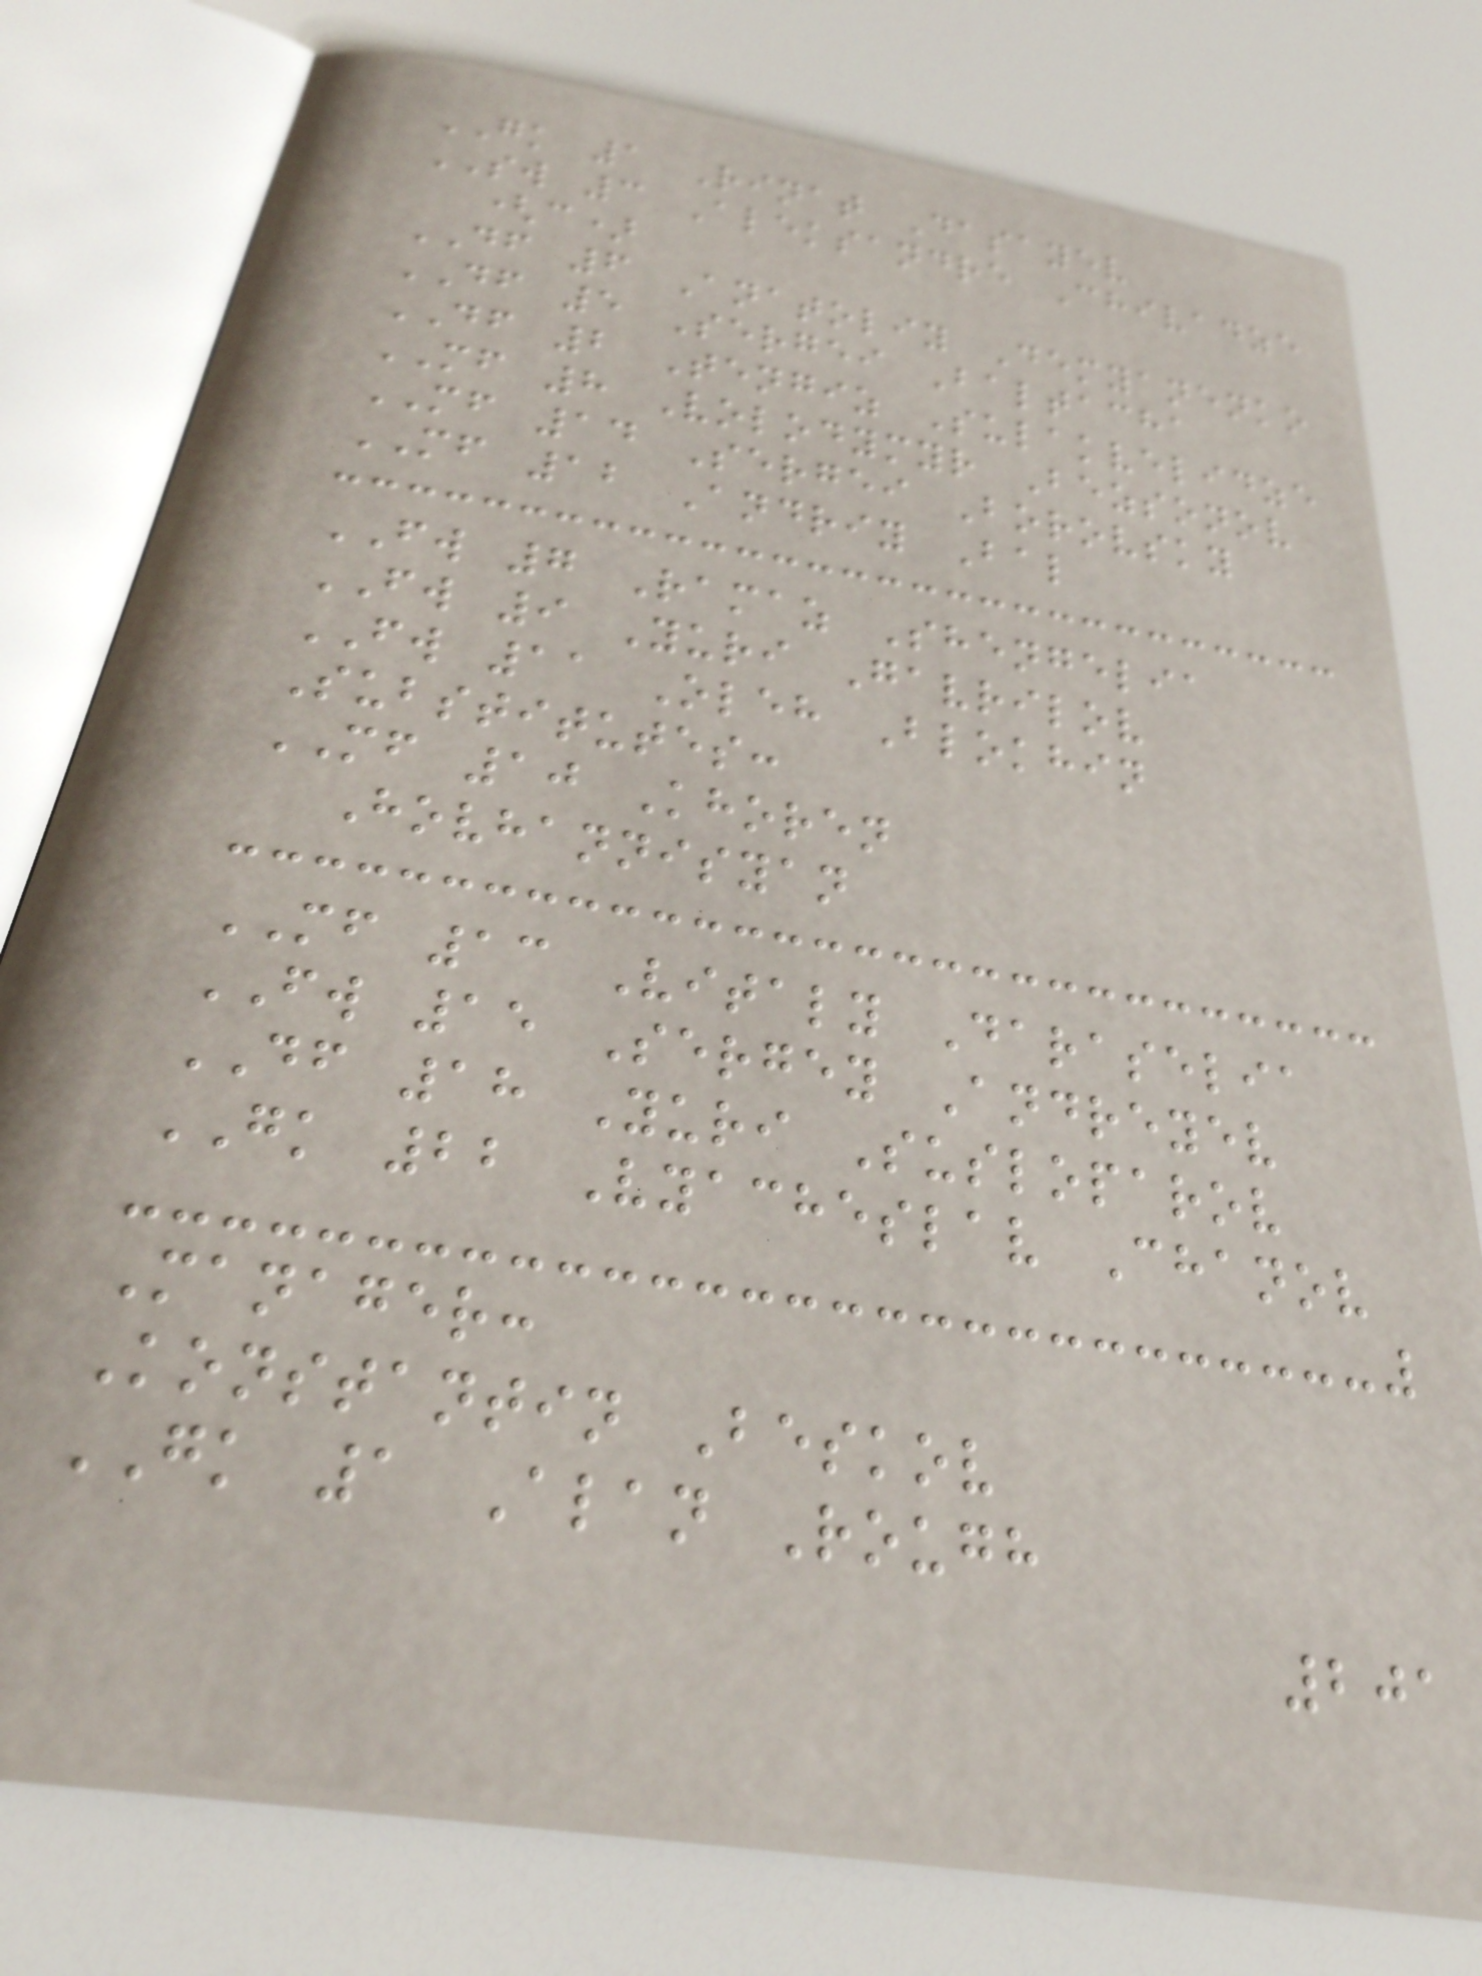GK 1 Rinat Dasayev
SW 3 Aleksandre Chivadze
(c)
DF 6 Anatoliy Demyanenko
DF 5 Sergei Baltacha
DF 2 Tengiz Sulakvelidze
MF 8 Volodymyr Bezsonov
MF 14 Sergei Borovsky
MF 12 Andriy Bal
FW 7 Ramaz Shengelia
FW 9 Yuri Gavrilov
FW 11 Oleh Blokhin
Substitutes:
MF 10 Khoren
Hovhannisyan
MF 13 Vitaly Daraselia
FW 15 Sergey Andreyev
DF 18 Yuri Susloparov
GK 22 Vyacheslav Chanov
Manager:
Konstantin Beskov
GK 1 Alan Rough
201
